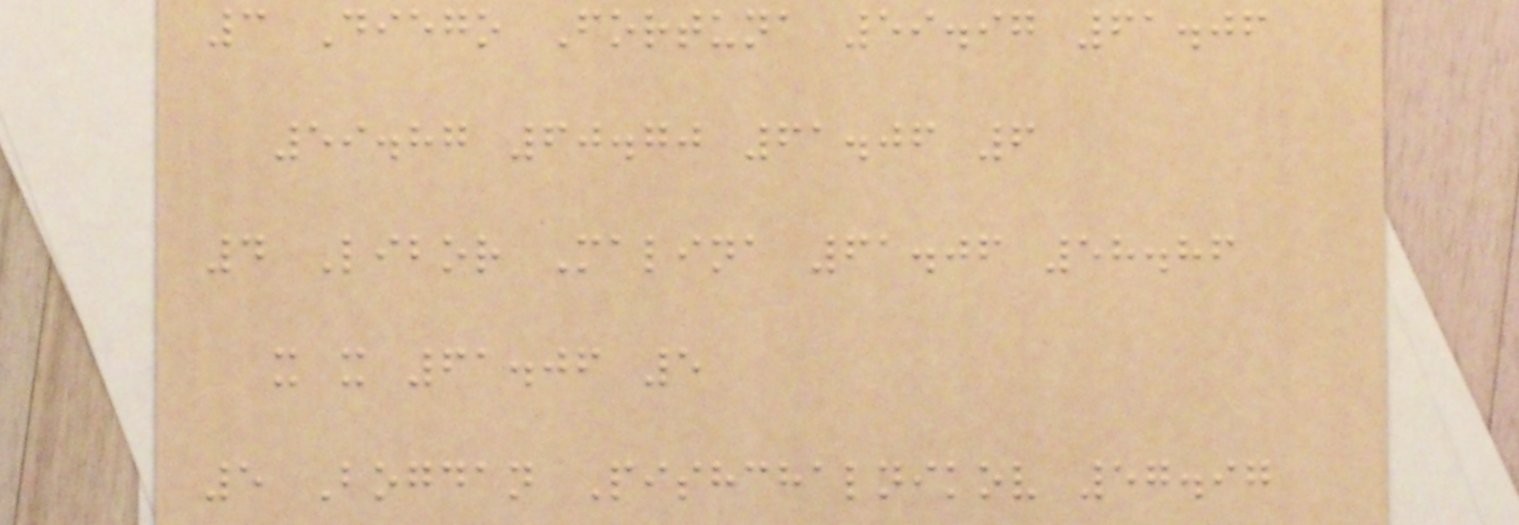3 Diego Fortuna 59.97 61.06
59.87 60.70 61.06 6
4 Libor Malina 61.06 58.86
x x 61.06 5
5 Bogdan Pishchalnikov 57.97
